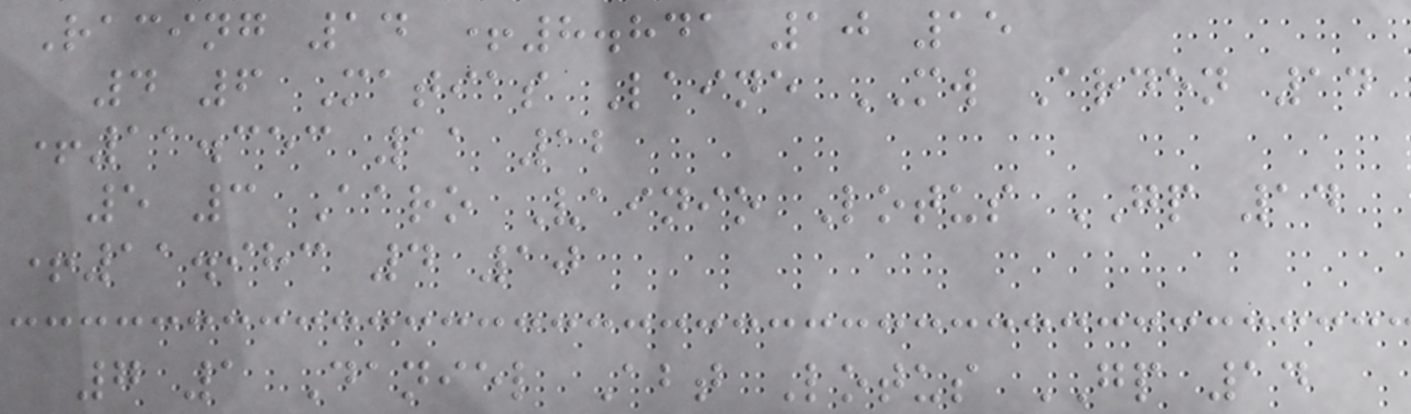Racing 14 +8.841 10 15
4 6 Matias Laine MW Arden 14
+11.353 11 12
5 3 Aaro Vainio Lotus GP 14
+11.983 4 10
7 1 Daniel Abt Lotus GP 14
